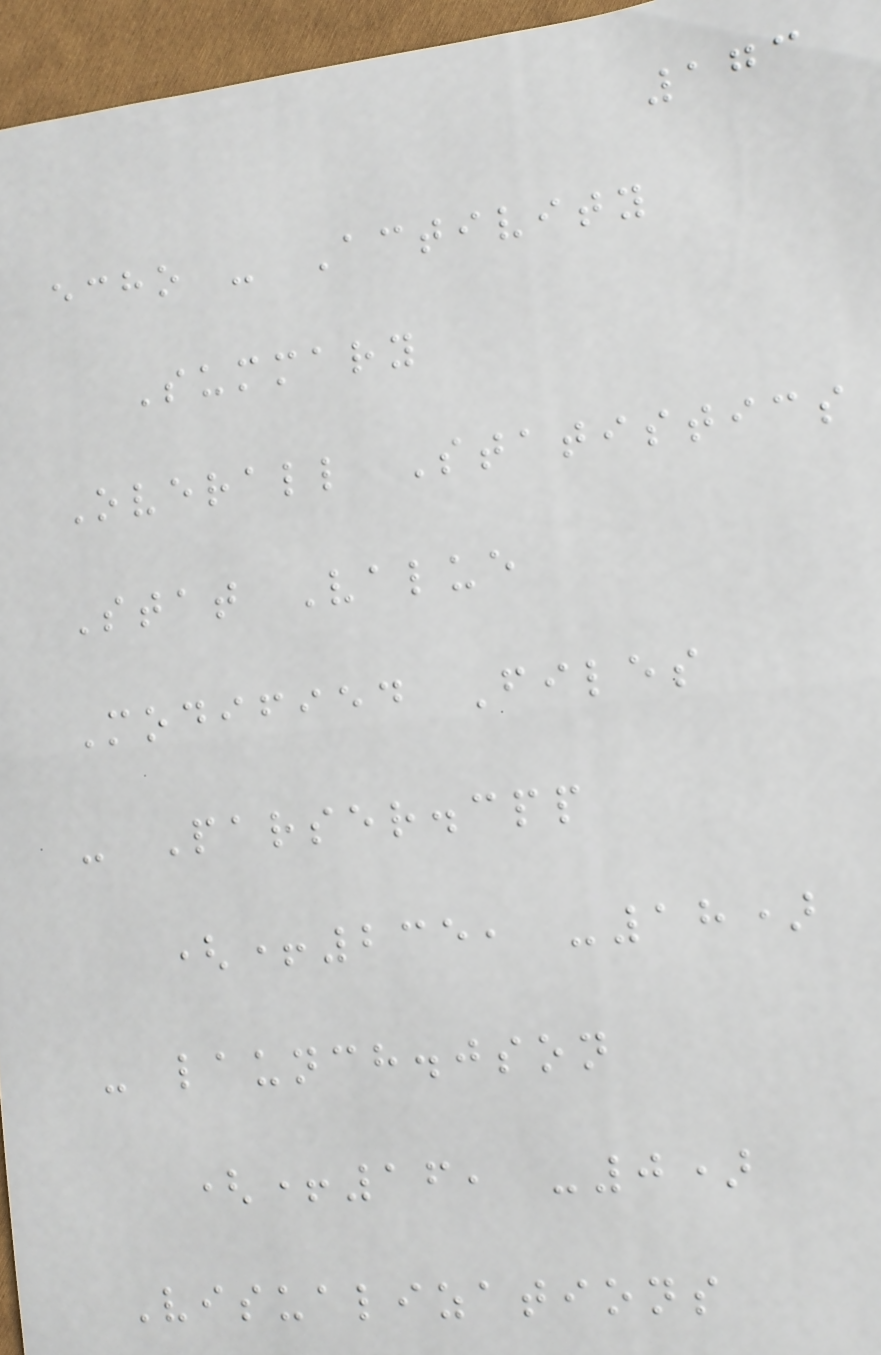173
echo - Activity
Summary
Overall Statistics
Stat Value
Modified Files
- Parser.cpp
(+235, -18)
- launch.json
(+16, -0)
Visualizations
